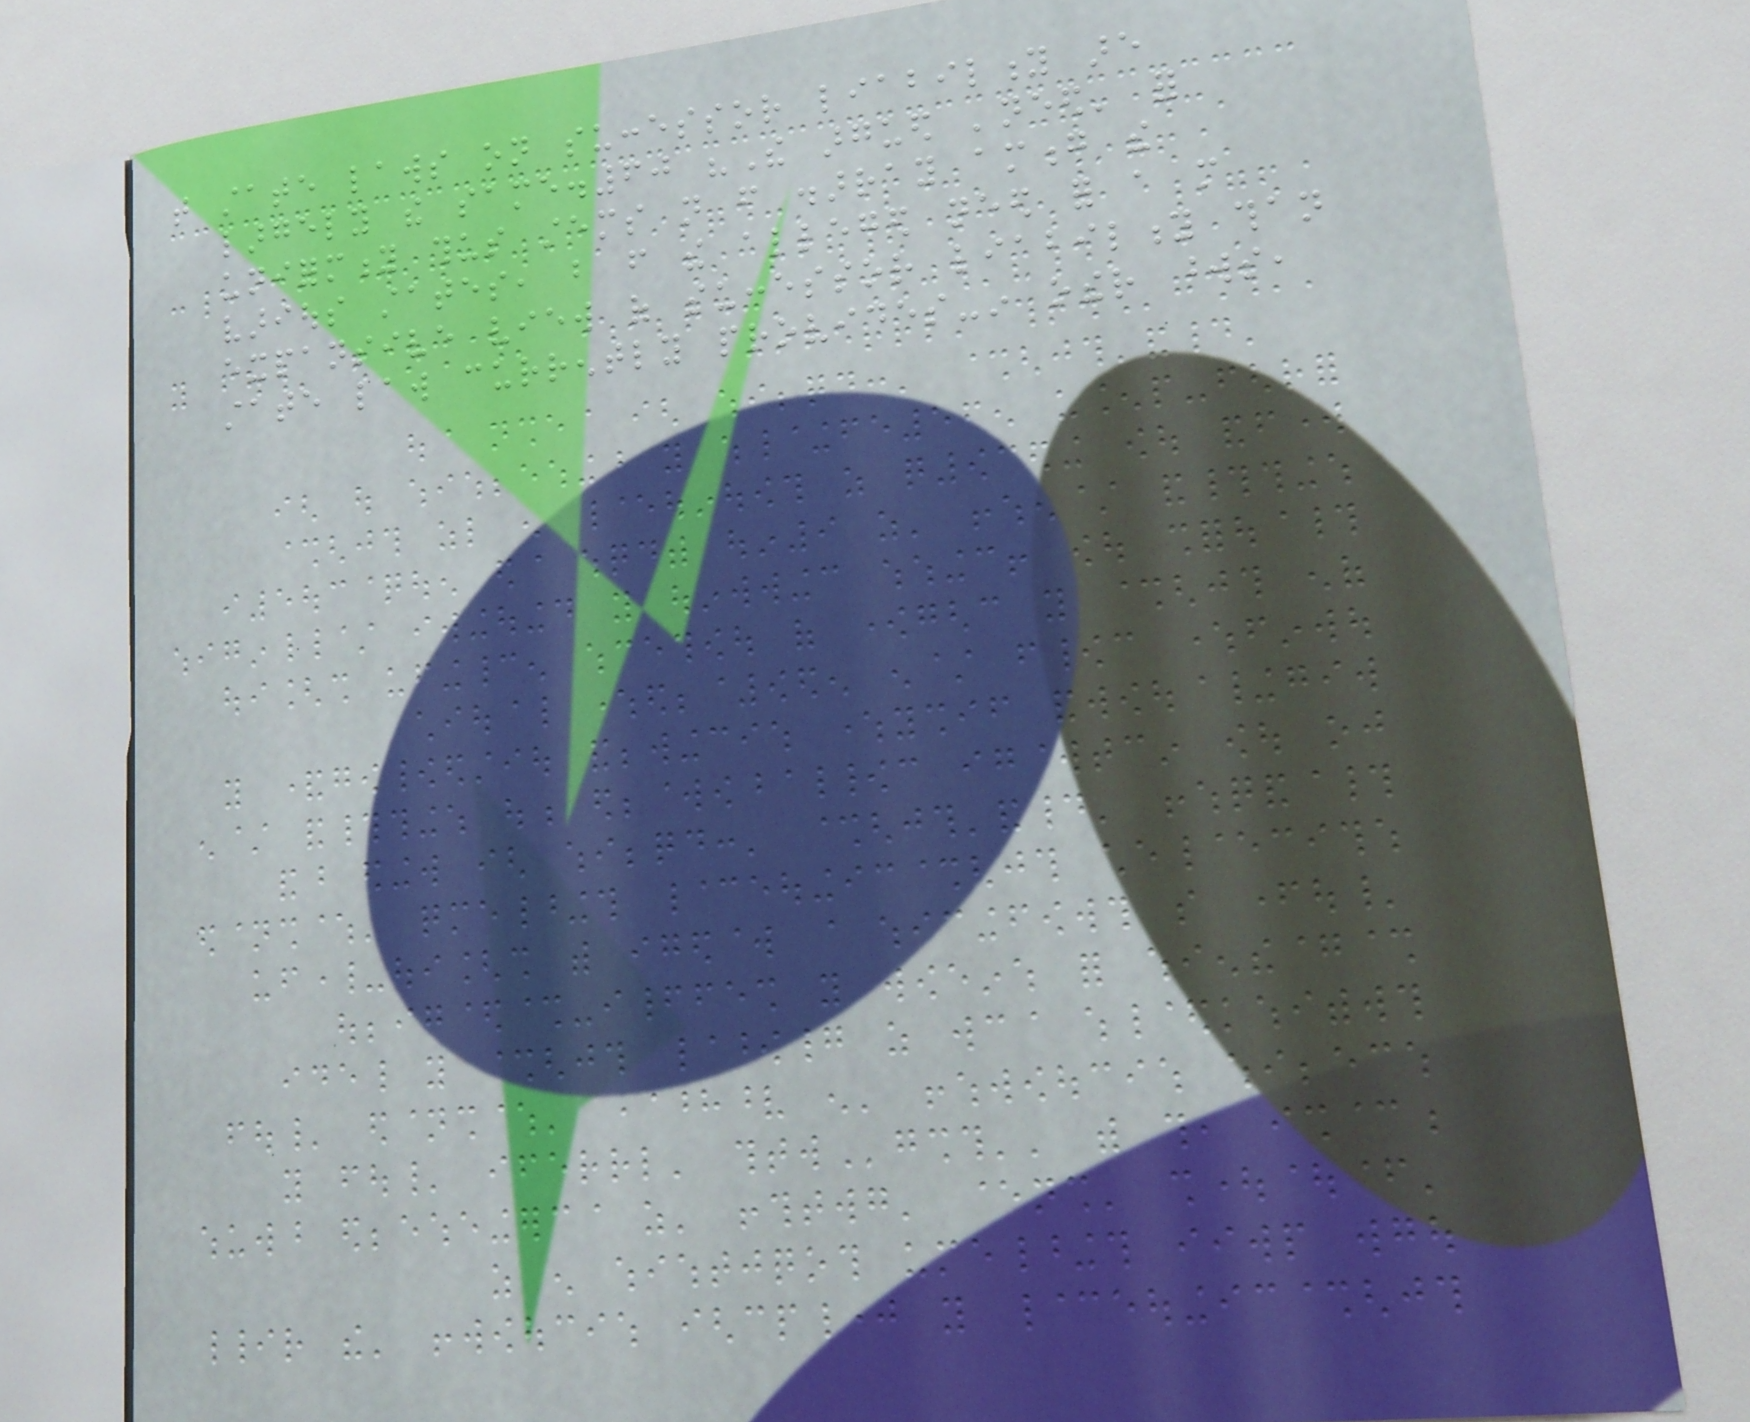that state laws on successor liability are
largely the same.60 "The argued 'need' for
uniformity thus stems not from disarray among the
various states, but from the alleged need for a more
expansive view of successor liability than
state law currently provides-in other words,
